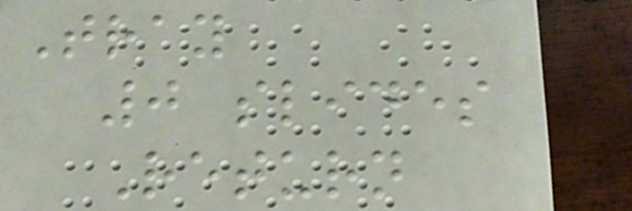Tray
0 slides
Return
